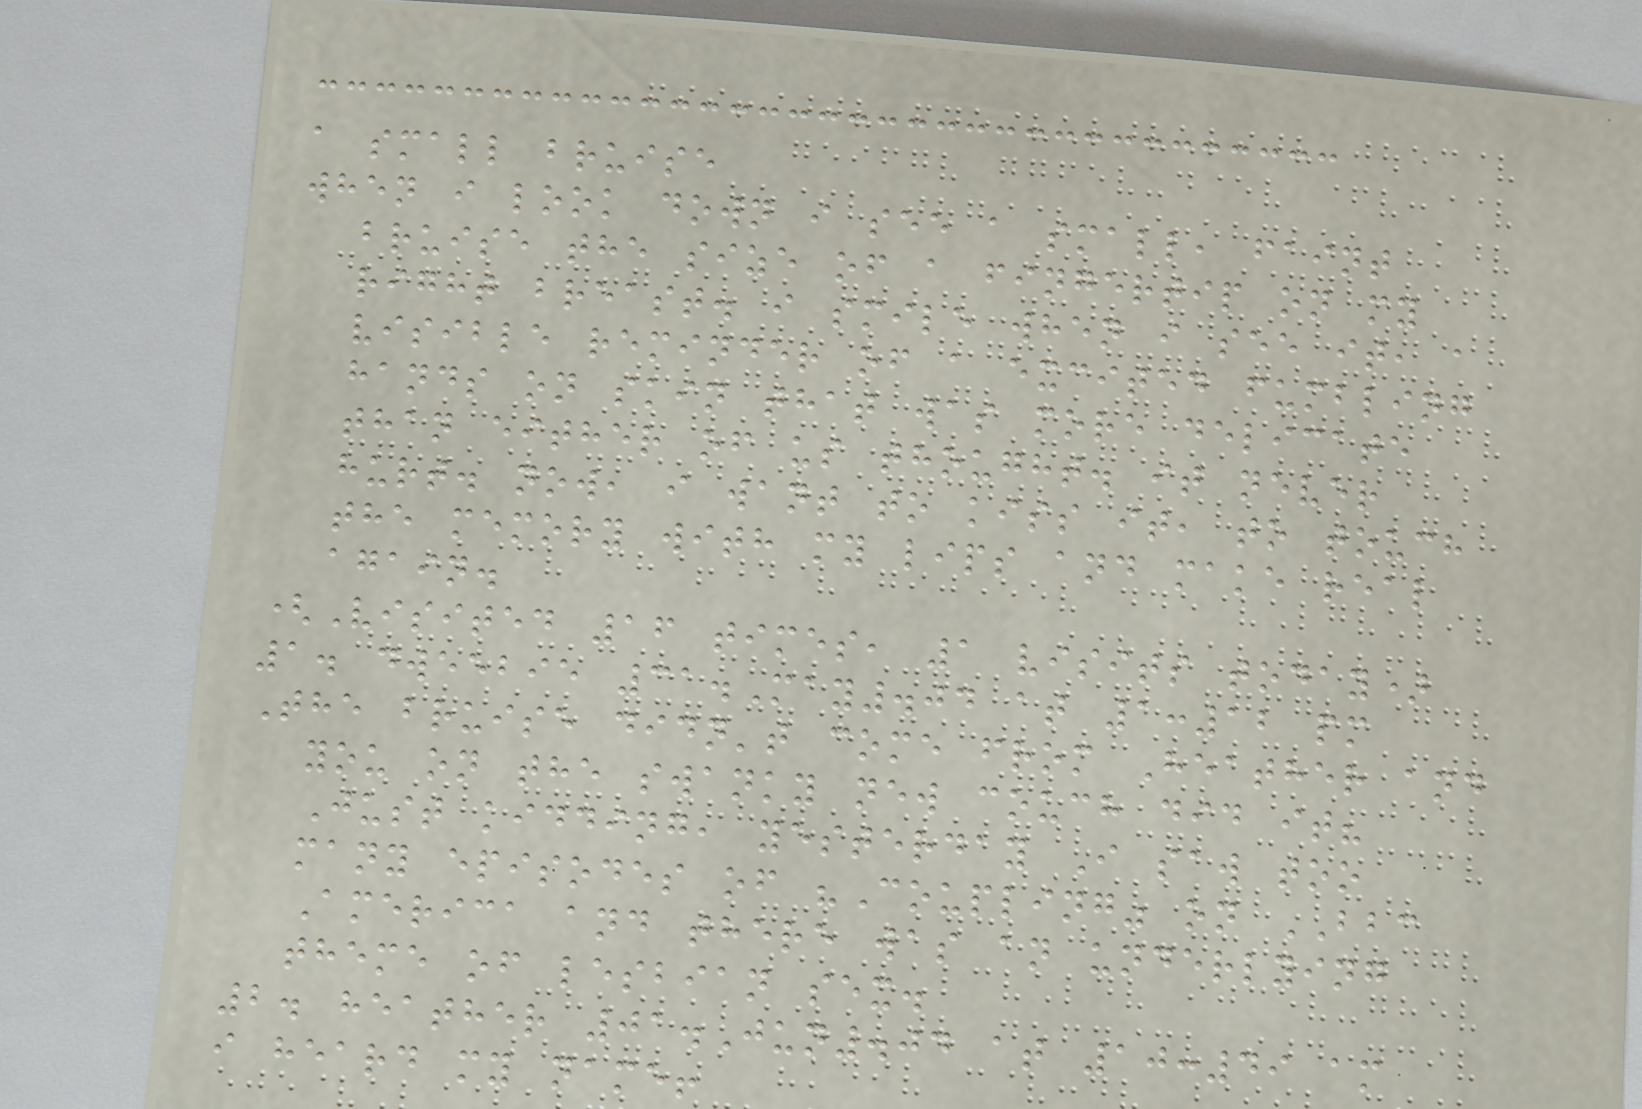a small bruise
when i look down i see a small, faint
bruise the size of a fingertip on my
right breast. i smile when i see it, a
visible reminder of a excited fumbling
hands on skin that was more delicate
than either of us thought. it never
hurt. now, i want to kiss it, to touch
the memory with my lips and make real
again.
(Visited 16 times, 1 visits today)
1. dweebie 31.May.04 at 1:12 pm
The bruise didn't come from Heather and
you on the swanky new couch did it?
Just kidding, yesterday I saw too
many episodes of "Coupling" on BBC
America and there was an underlying
theme of lesbian sex.
2. heather 01.Jun.04 at 10:49 am
i heard my name!
